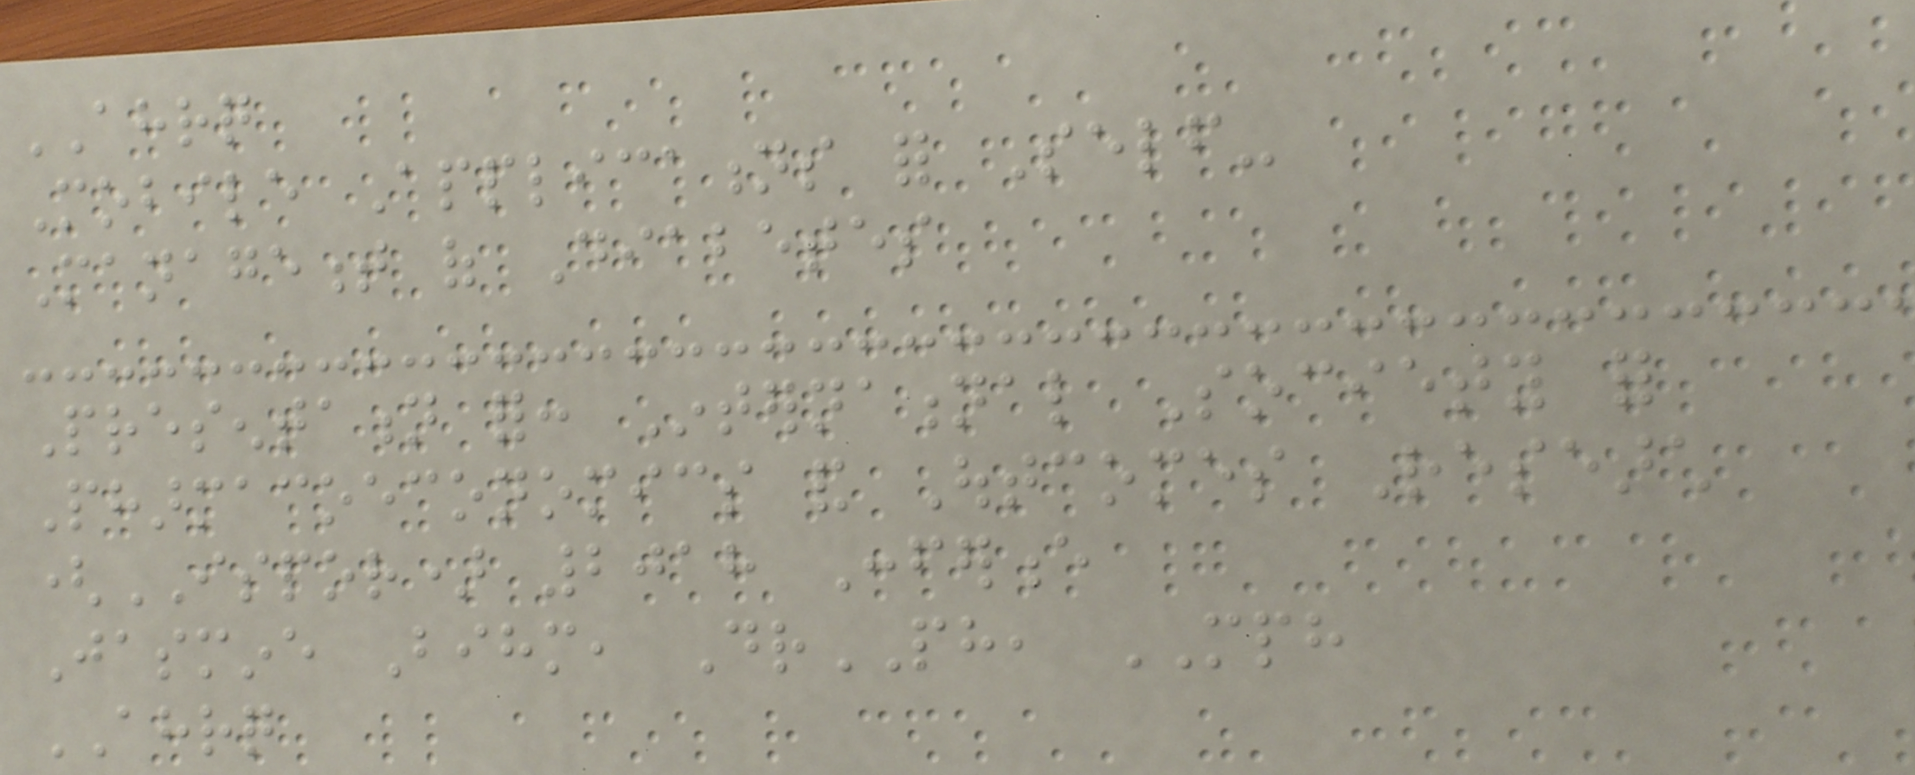AHRQ
Mobile Applications for Self-
Management of Diabetes
Presentation for: International Society for
Pharmacoeconomics and Outcomes Research
(ISPOR) 2018 Conference
Jasmine Bihm, DrPH, MPH
AHRQ
